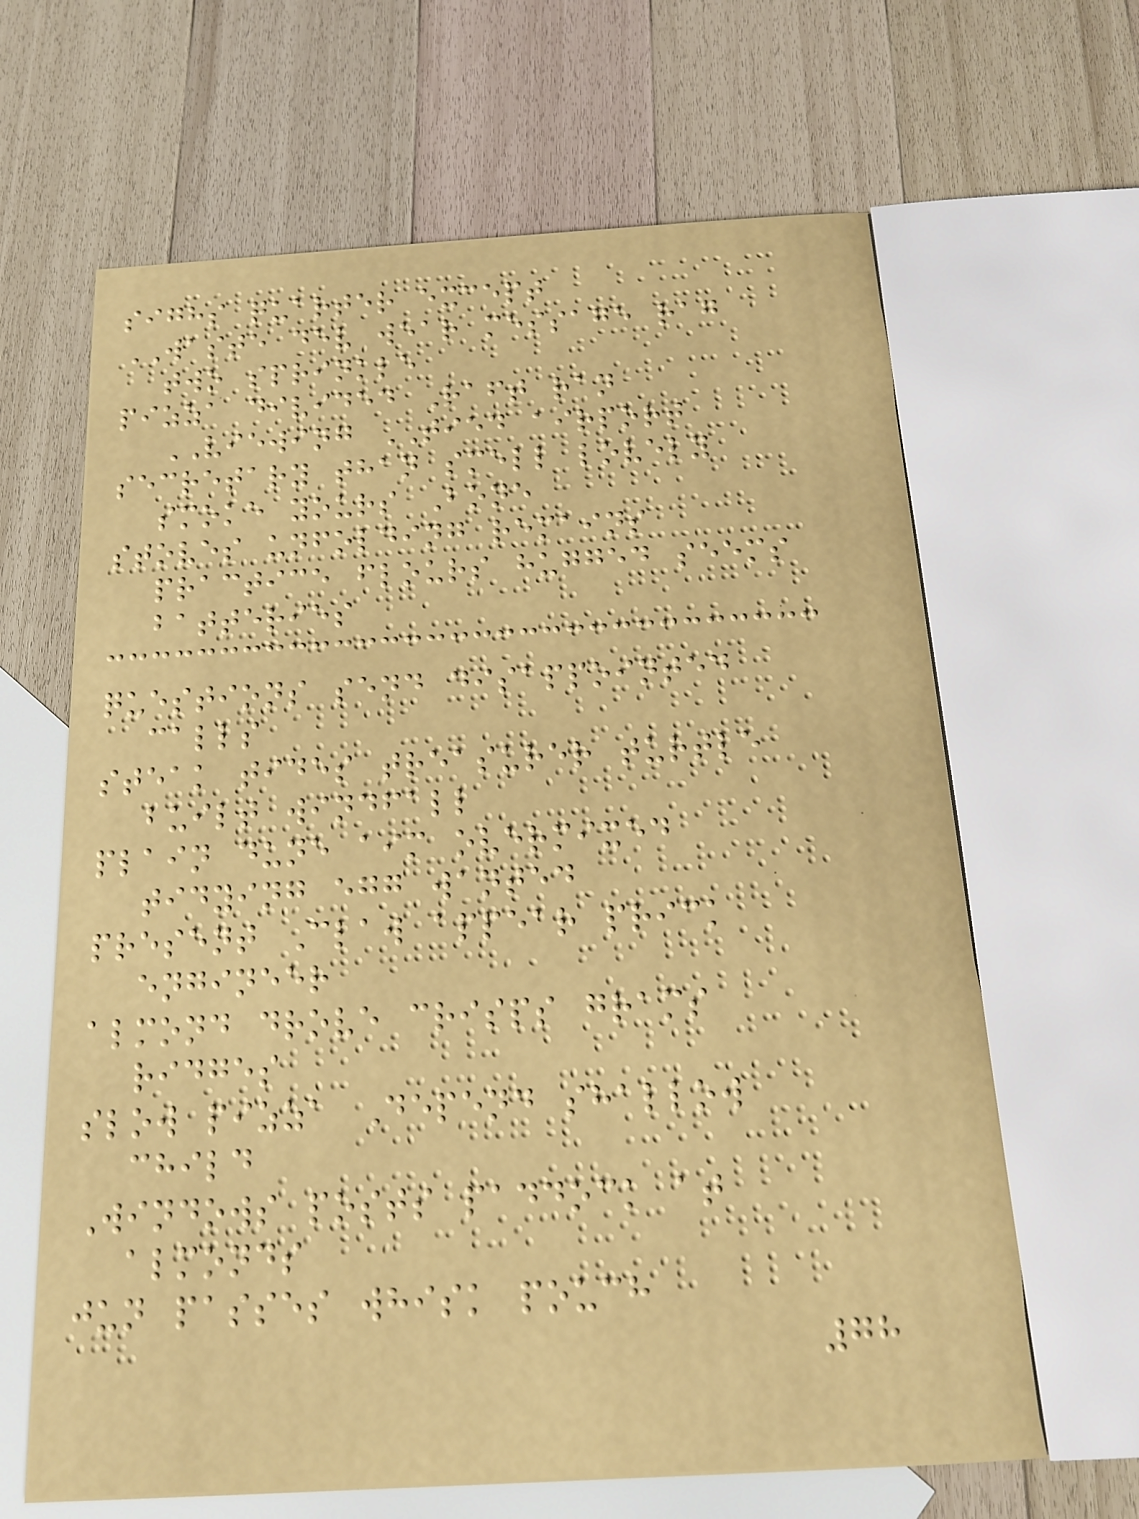sighs quarter except
WASTE dev wear message rag
two sprinkle
pizza divided Raft ran
VIEWING TIED airport
secretary than smell lovely
smoke yours Bone
stoves unfolding remains
practice flours hugged seems
batteries
questions send disappointed
calls
steak tides treasurer turtle
built windfall
plain dune aim overmixed
tidying egg wanted
present Claw appear prick
engineer
almond drove crisps grams
ridges
slow pizza Depend shallow
child
Windows posts paddock at
almonds
jun passes whisk pouch
78
